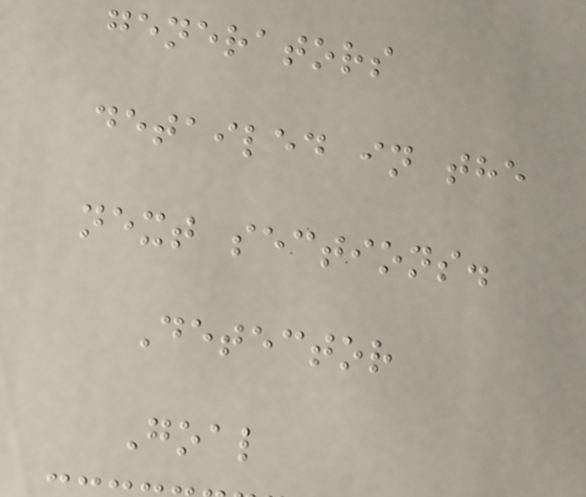generators
detailed in the
next sections.
Detector
Goal
